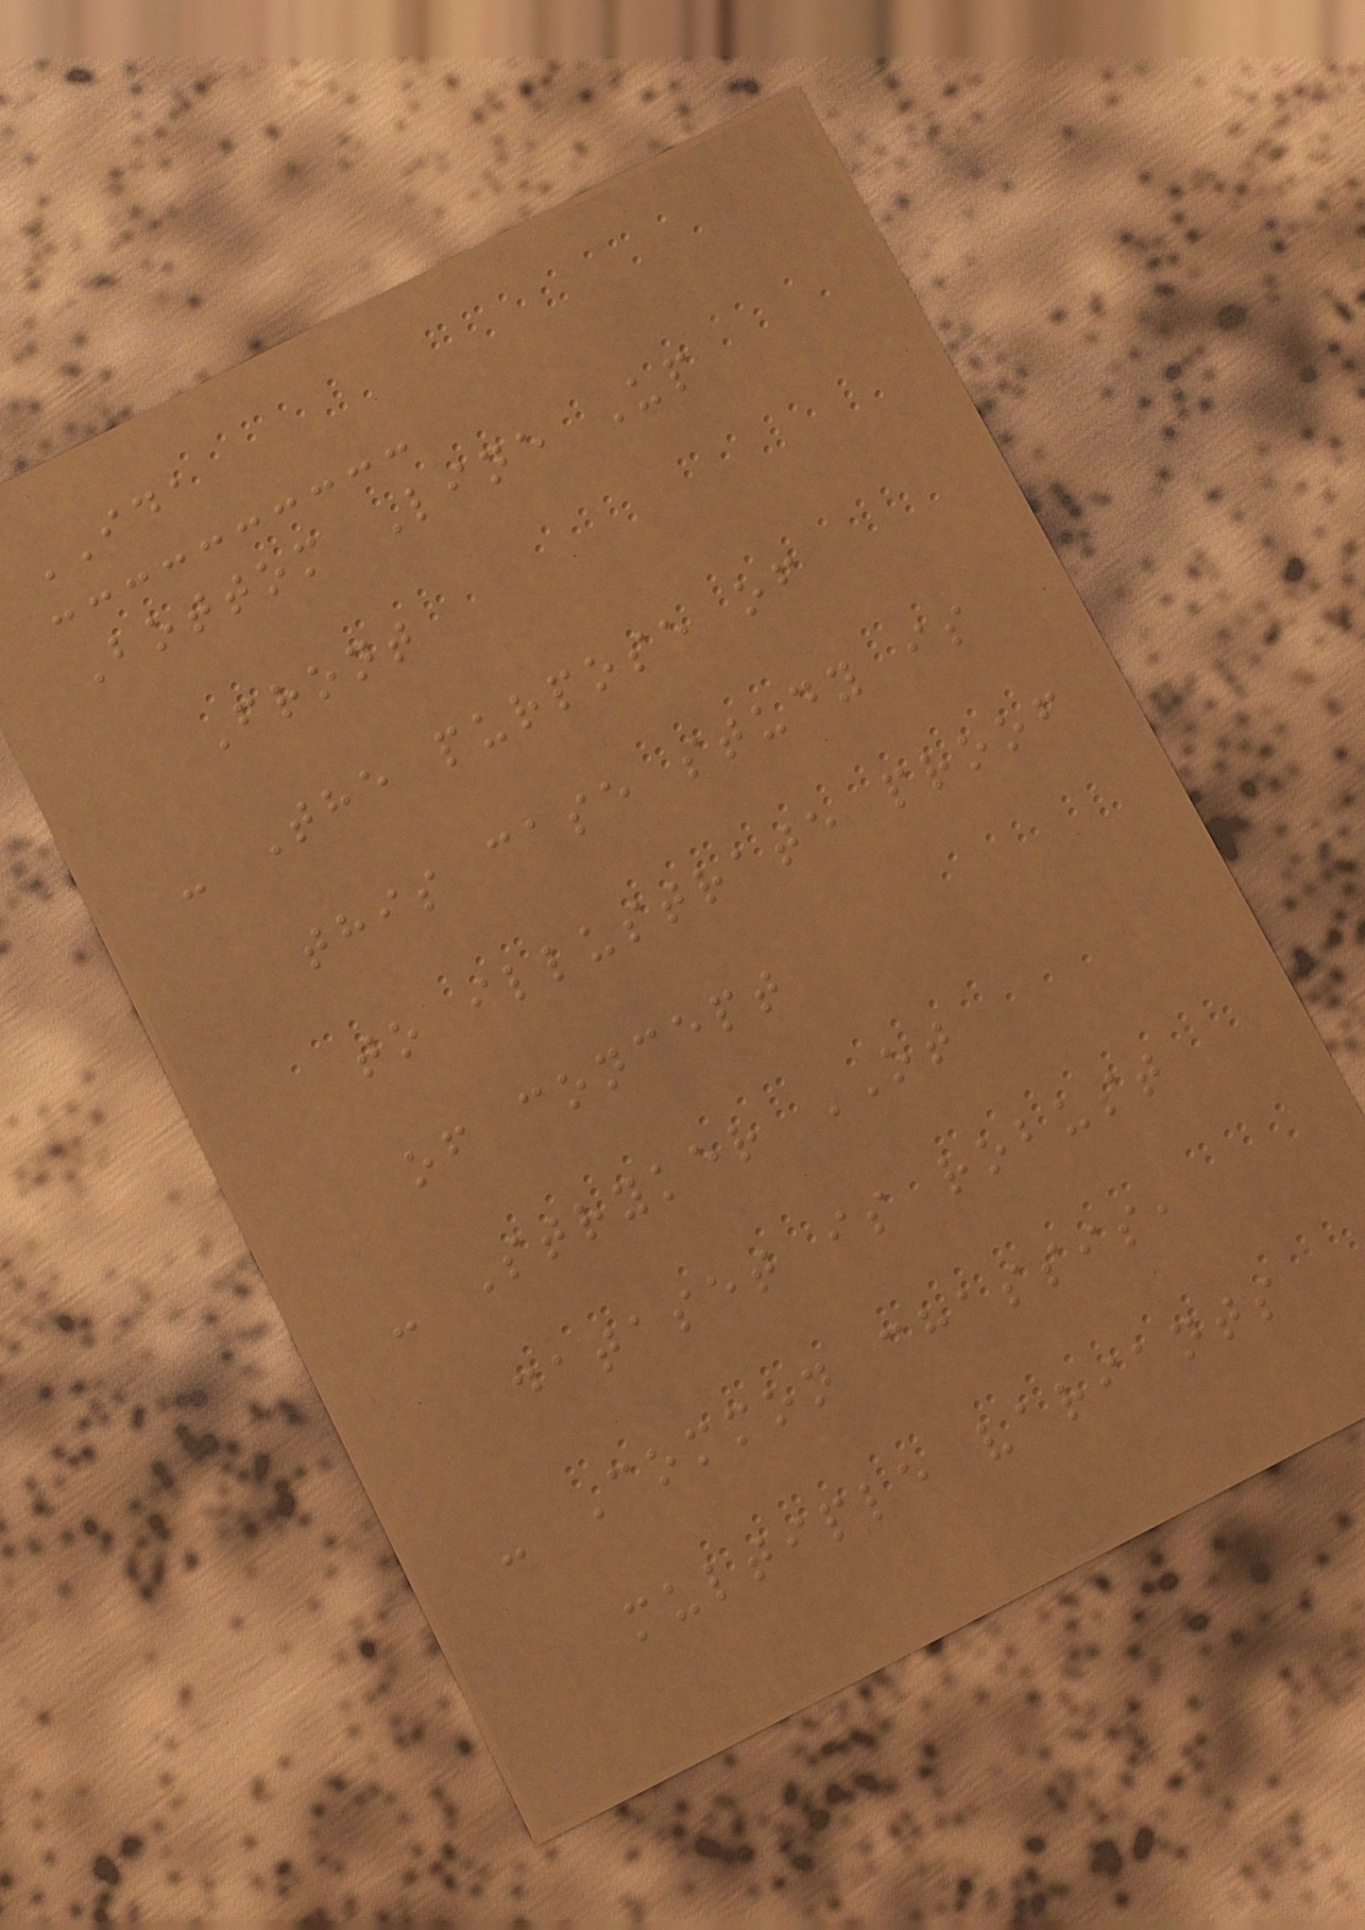IDA
Bottom Line Up
Front
- The purpose of
this case study is
to illustrate proof
of concept
- Stryker OT
dataset is robust
- Common chassis,
multiple variants
